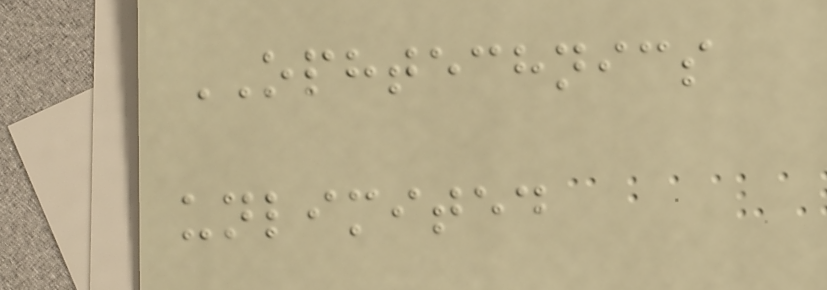OPHTECHNICS
unlimited
